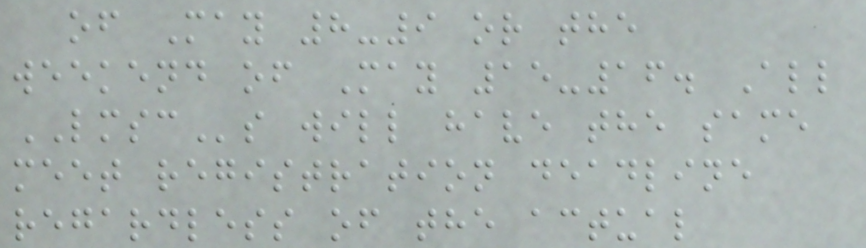of May 8-9 or the
weekend of May 15-16. All
LMSCs will have the same
meet registration deadline
regardless of the actual
